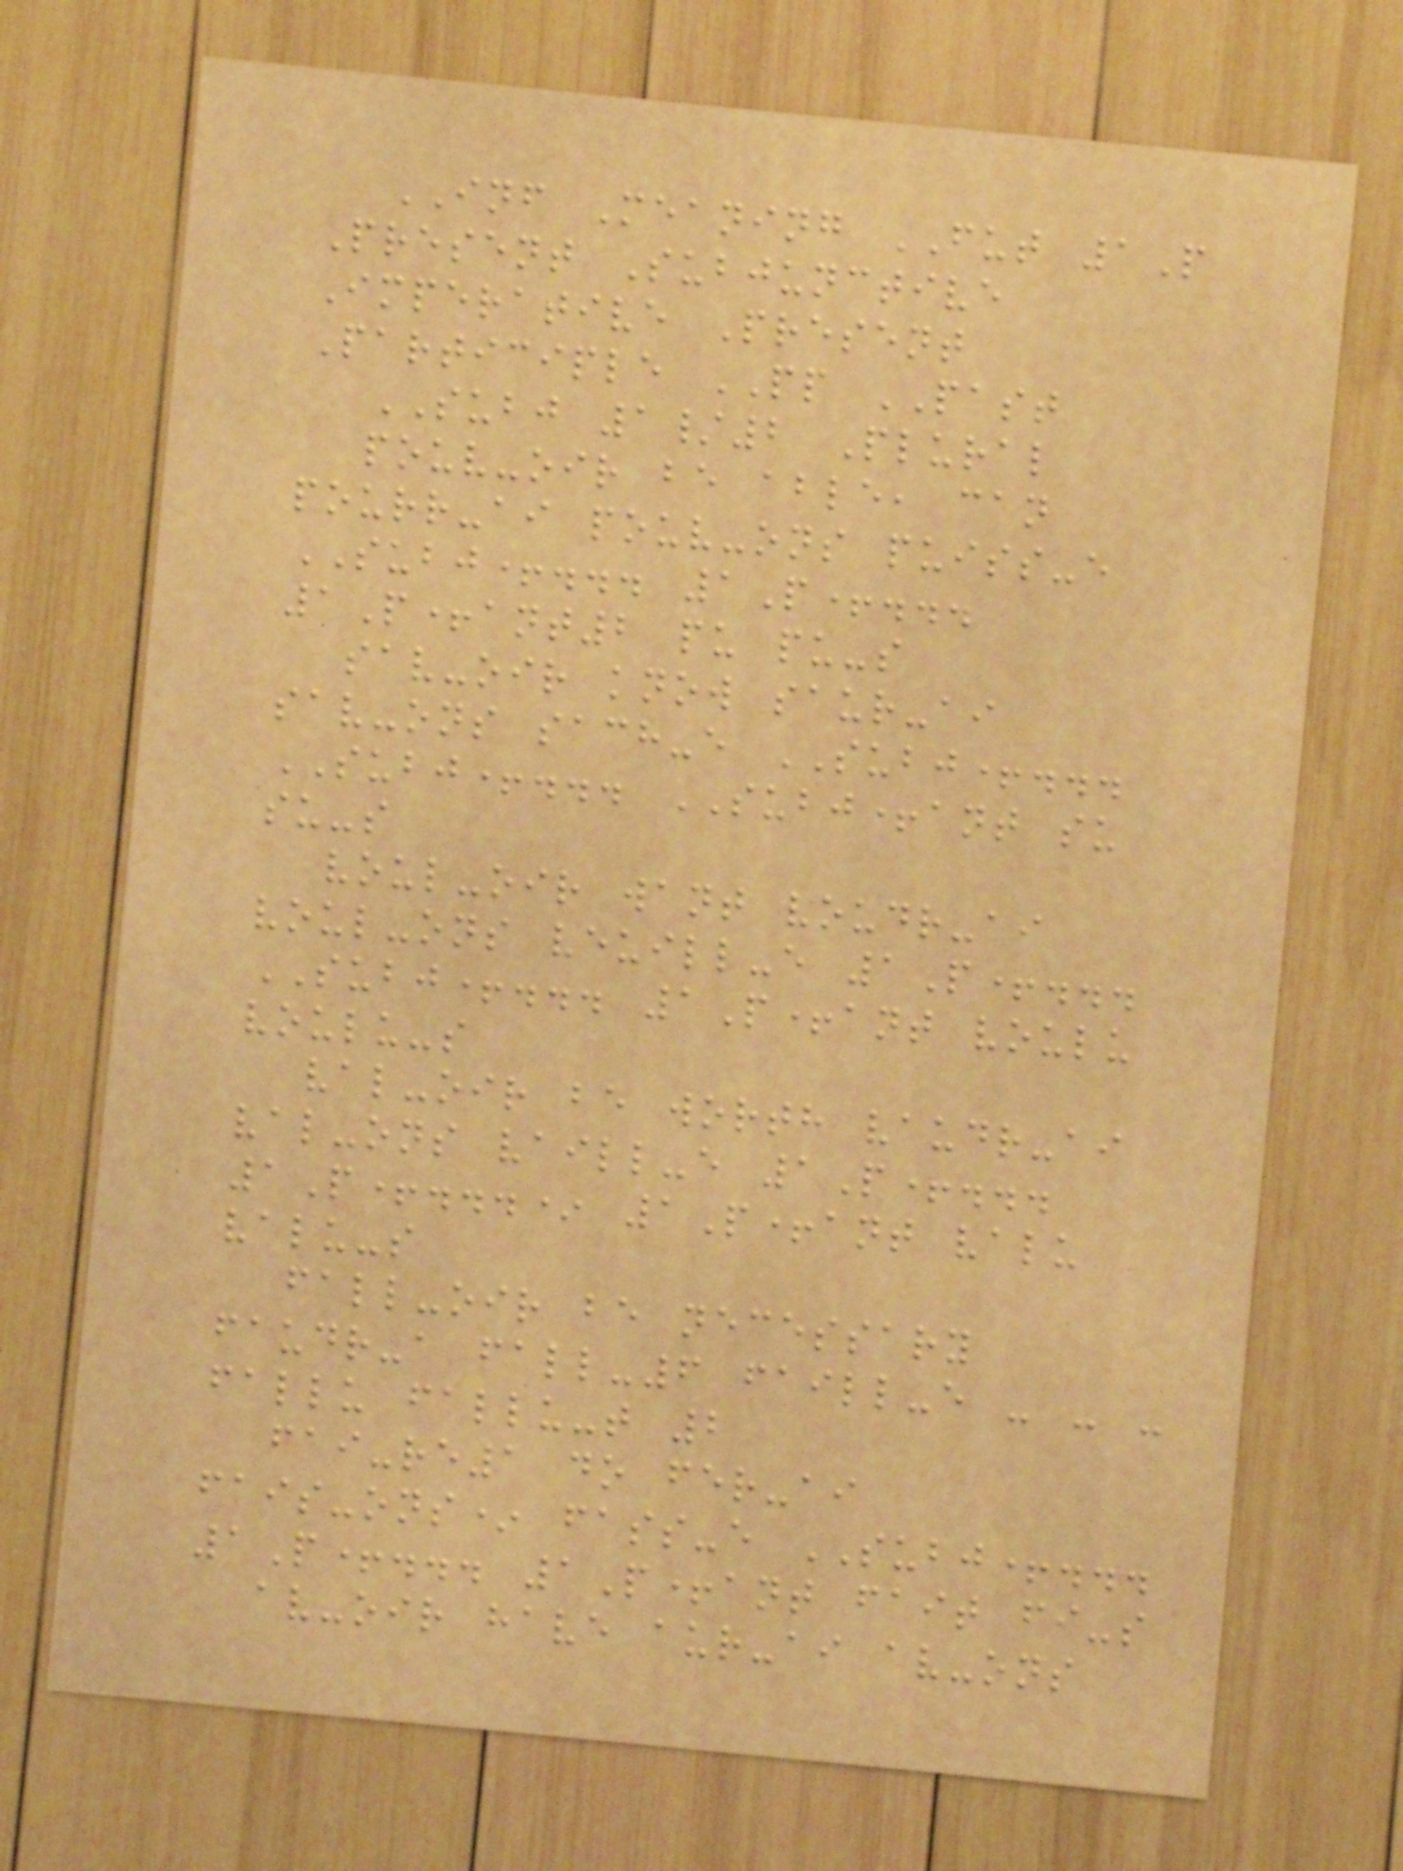INF Meaning FUT 1P
Present Subjunctive
Imperative Present
Participle PP PAST
SUBJ 1/2 Plural
pouv-oir be able, can
pourr-ai pouv-ons puiss-e
SUBJ+... 1P+...
1P+ant2 pu pu-s
sav-oir know saur-ai
sav-ons sach-e SUBJ+...
SUBJ+... SUBJ+ant su
su-s
voul-oir want voudr-ai
voul-ons veuill-e 1P+...
SUBJ+... 1P+ant voulu
voulu-s
val-oir be worth vaudr-ai
val-ons vaill-e 1P+...
1P+...* 1P+ant valu
valu-s
fall-oir be necessary
faudr-a fall-6 faill-e - - -
fallu fallu-t 2
fai-re1 do fer-ai
fais-ons* fass-e SUBJ+...
1P+... 1P+ant fait fi-s
av-oir have aur-ai av-ons
